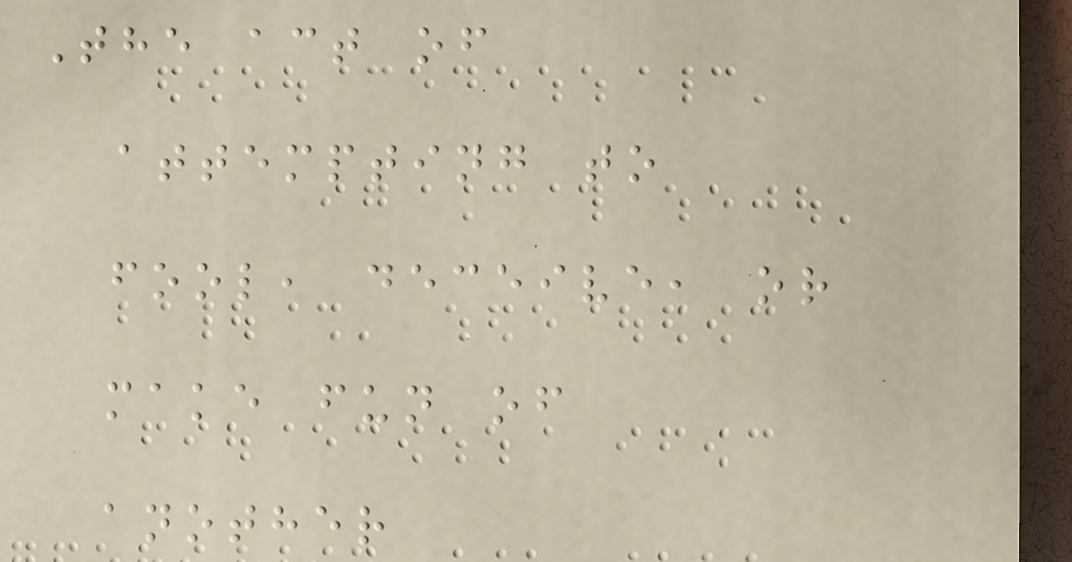The act of
attempting to
fool, deceive, or
make fun of
another
